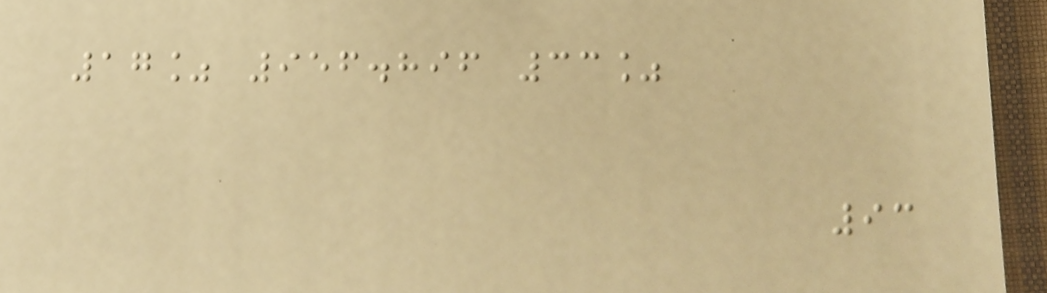17% 956.896 33%
93
